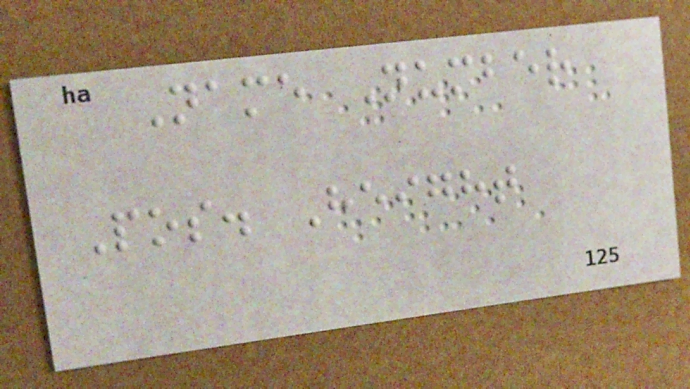Name Number
Pos. Height
